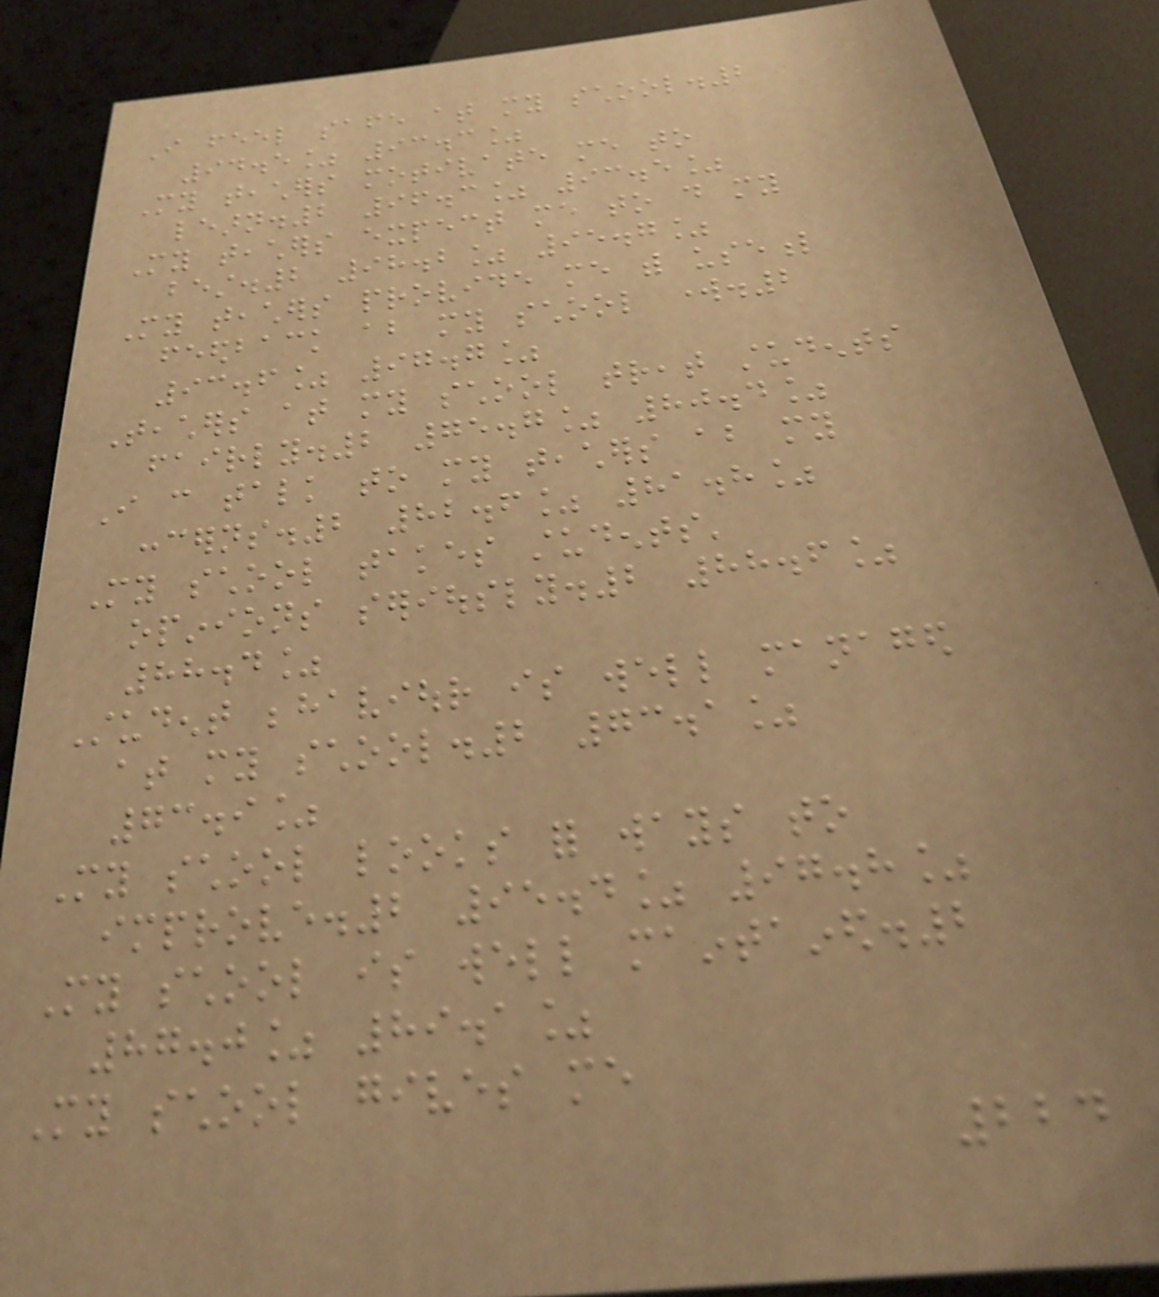I feel safe at my school.2
94.5% 93.3%
My teachers motivate me to
learn.2 96.3% 93.5%
My teachers expect me to do my
best.2 98.2% 95.7%
My teachers provide me with useful
feedback about my school work.2
93.6% 97.7%
Teachers at my school treat students
fairly.2 75.7% 80.4%
I can talk to my teachers about my
concerns.2 82.6% 81.8%
My school takes students'
opinions seriously.2 88.6%
88.4%
Student behaviour is well managed
at my school.2 73.1%
73.9%
My school looks for ways to
improve.2 95.4% 97.8%
My school is well maintained.2
87.0% 89.1%
My school gives me
224
